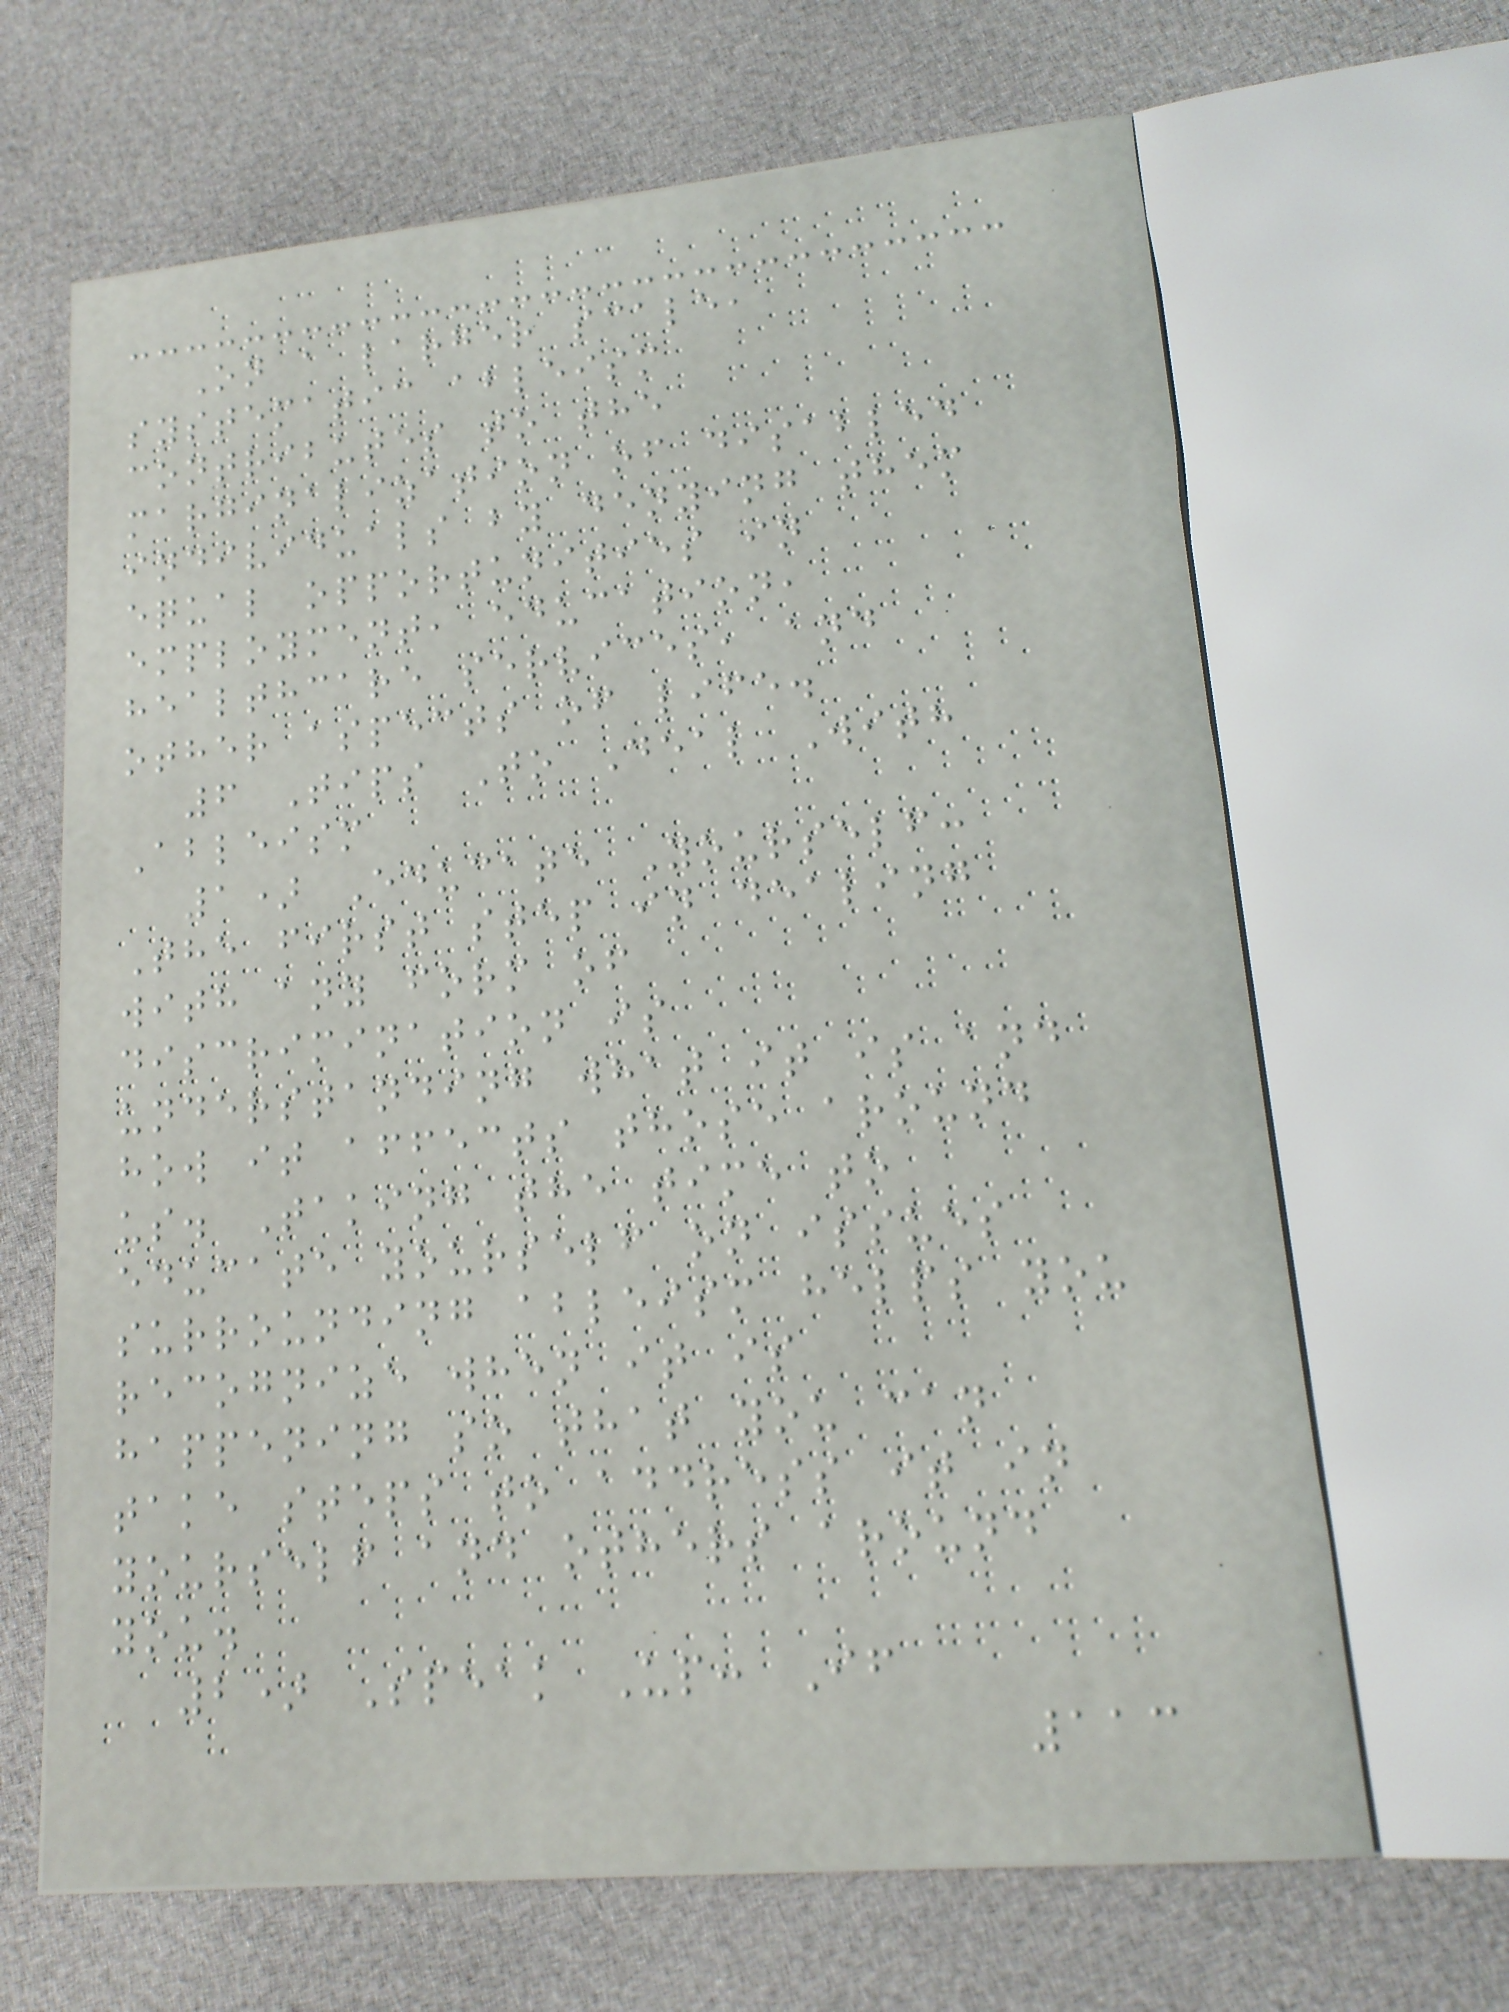On a larger scale,
systematic ableism
contributes to the
marginalization of disabled
individuals by denying them
equal opportunities in
employment, education,
healthcare services, and
other aspects of life.
6 Tips To Deal With
Ableism
1) Educate Yourself:
The first step in dealing
with any form of
discrimination is
understanding what it is and
how it affects those around
us. Taking the time to
educate yourself on issues
surrounding ableism helps you
recognize when it is
happening so that you can
take steps to address it in
yourself and others around
you.
2) Speak Up: If
113
